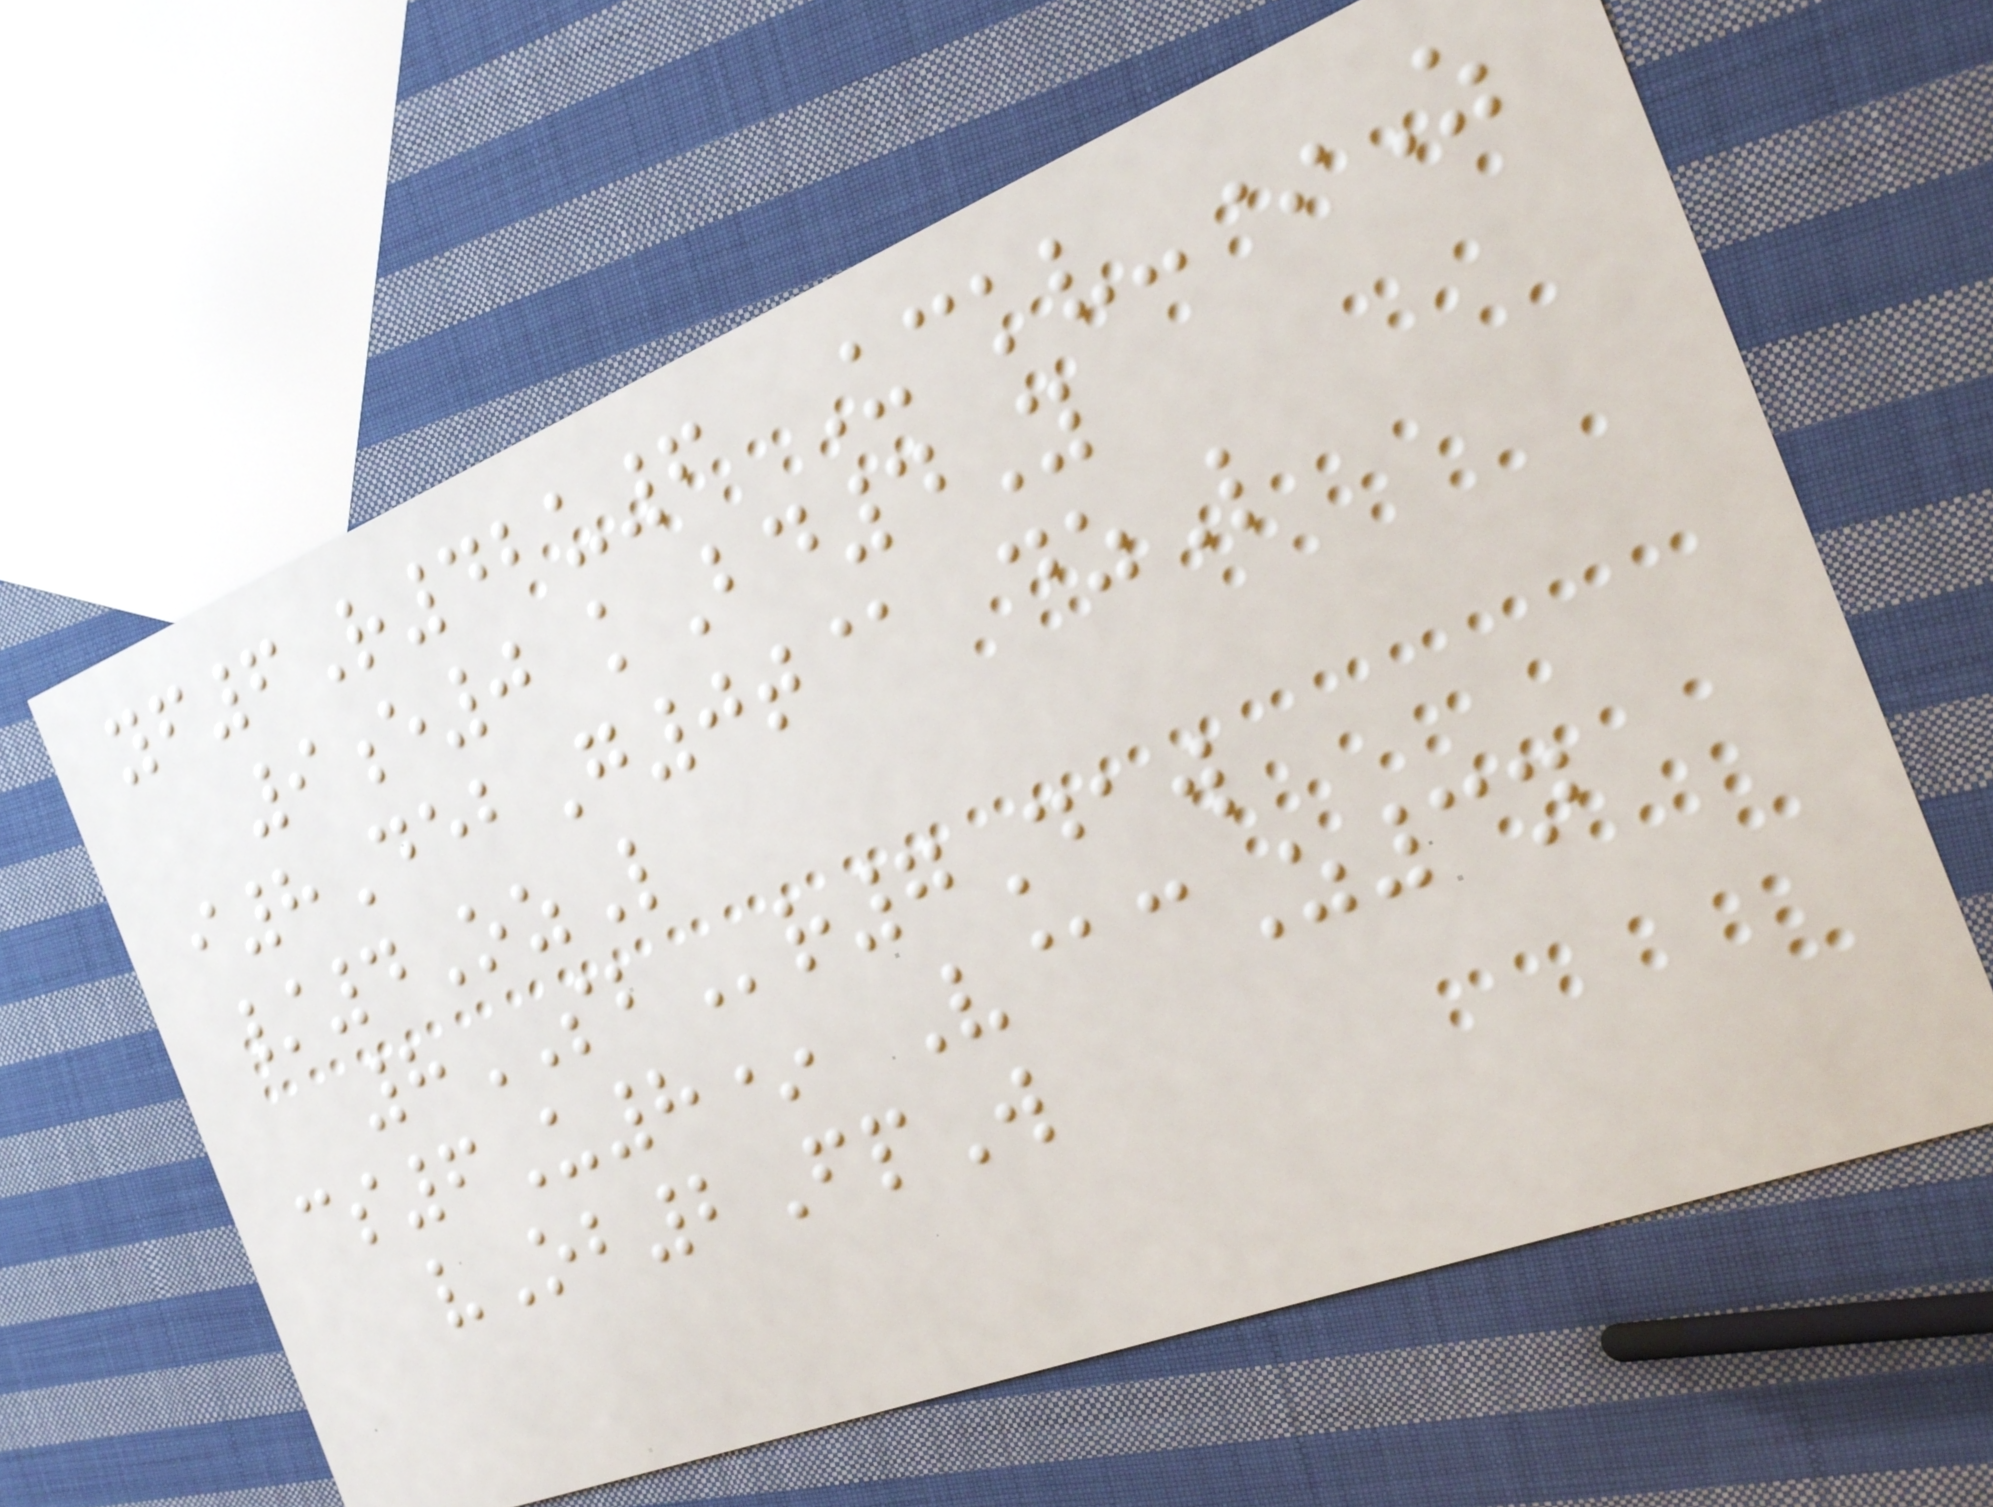yf6R42u6 Uckv-*Z
9e0 kBd4Y
i8DebG0t@ dzL
/4OzL
8SBr7Daw
cs6U8* V@cZ3n
vOb2FpW
